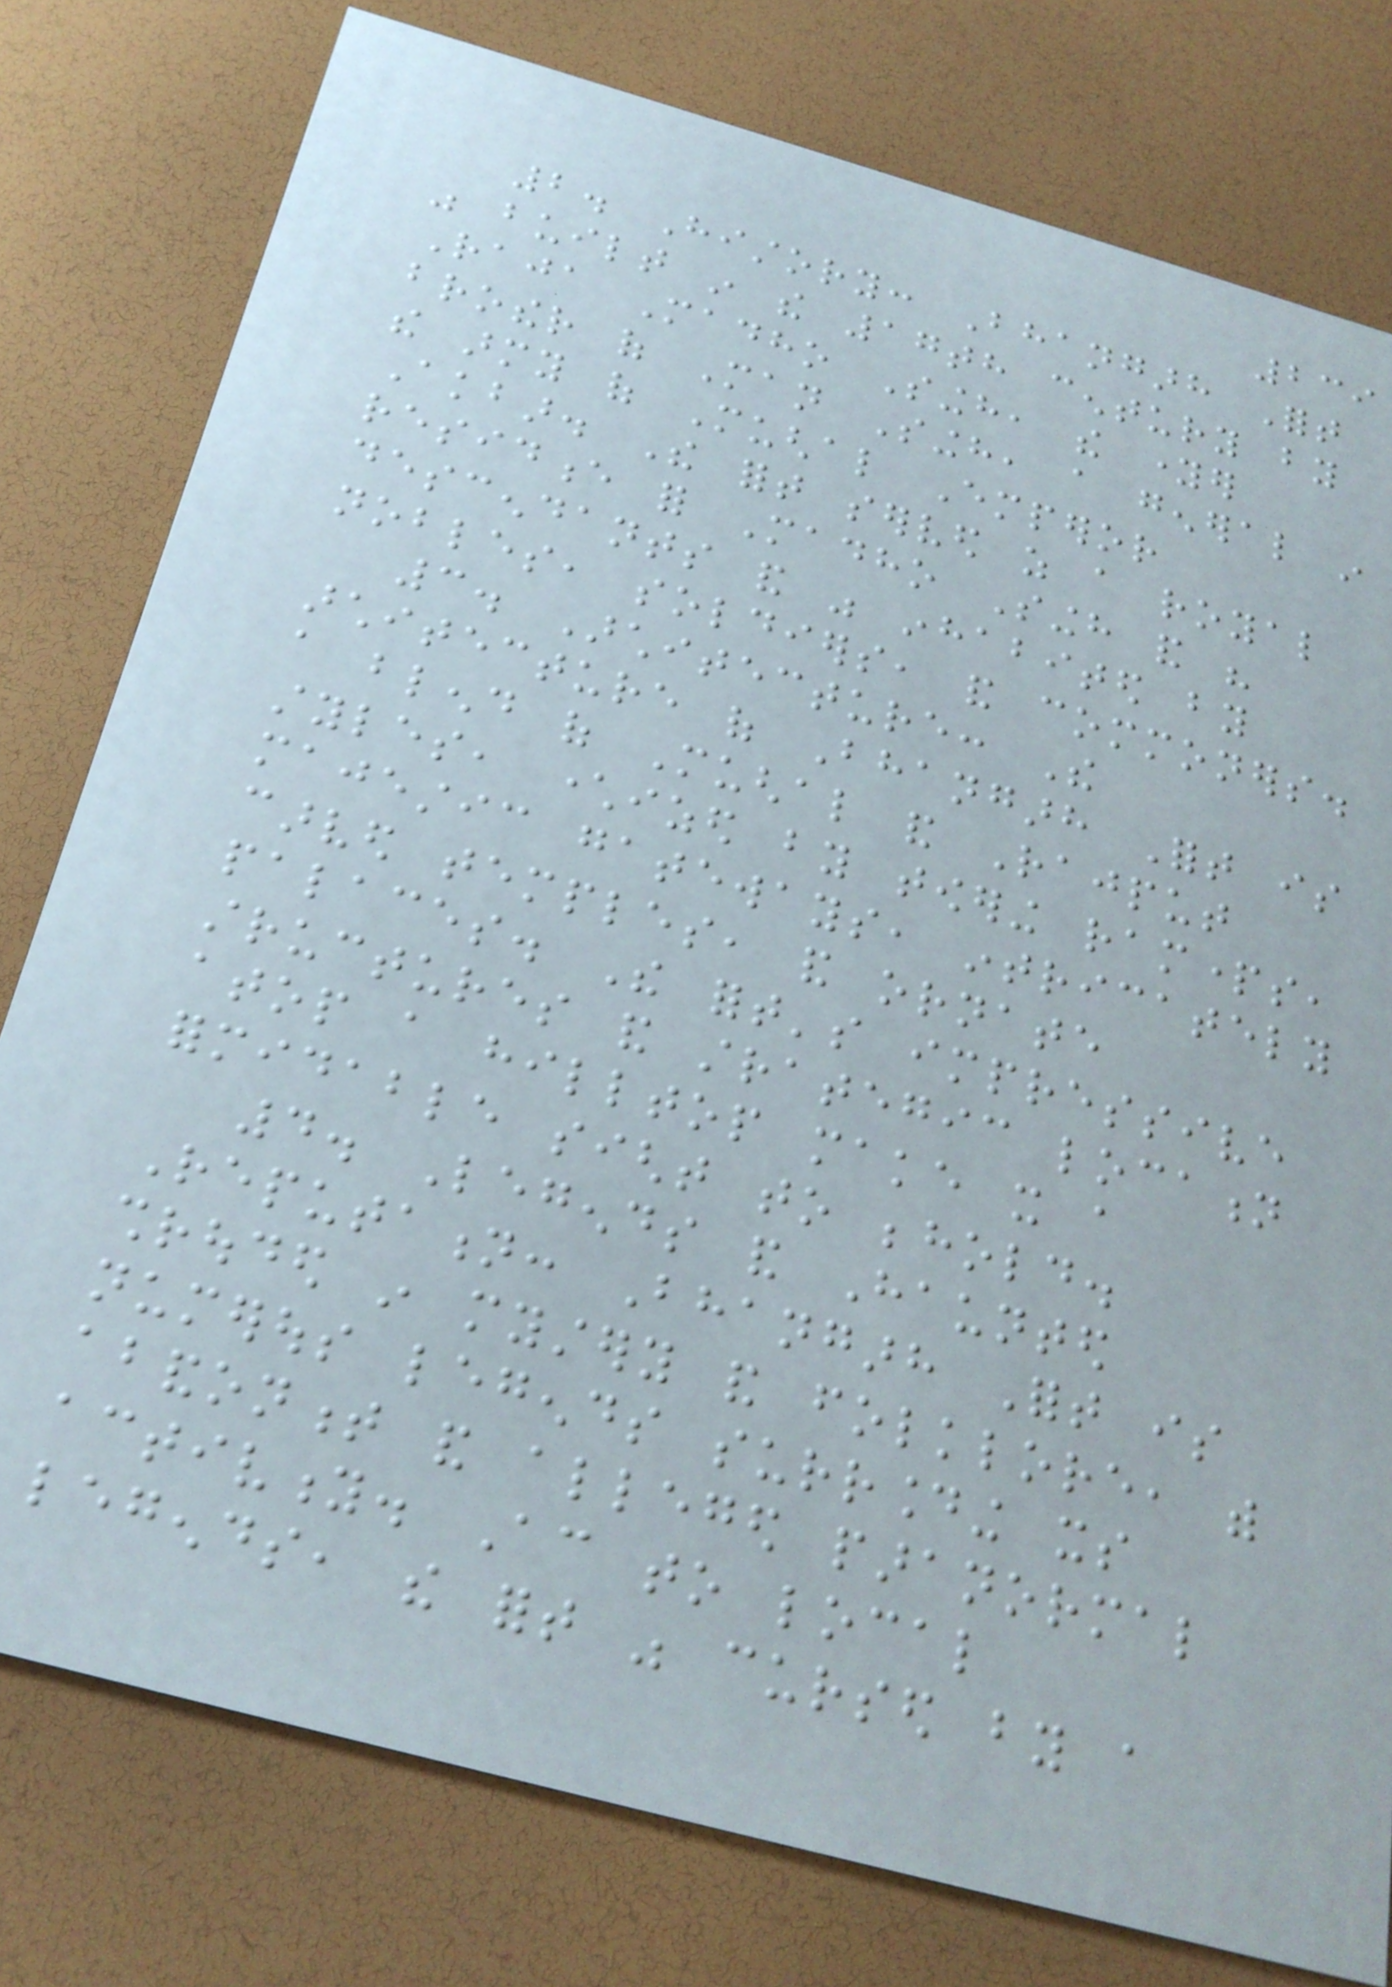239
2. History: Bhangarh Fort
was built in the 17th century by
Raja Madho Singh, the younger
brother of Man Singh, a general in
the army of Mughal Emperor
Akbar. The fort served as a royal
residence for Madho Singh and his
descendants and was inhabited by
nobles, soldiers, and commoners.
3. Architecture: The
architecture of Bhangarh Fort is
a blend of Mughal and Rajput
styles, characterized by towering ramparts,
majestic gateways, intricately
carved temples, and ornate
palaces. The fort's impressive
structures and strategic location
atop a hilltop make it a
formidable sight to behold.
4. Legends and Haunted
Reputation: Bhangarh Fort is
shrouded in mystery and folklore, with
numerous legends surrounding its
abandonment and alleged paranormal
activity. According to local
legends, the fort was cursed by a
